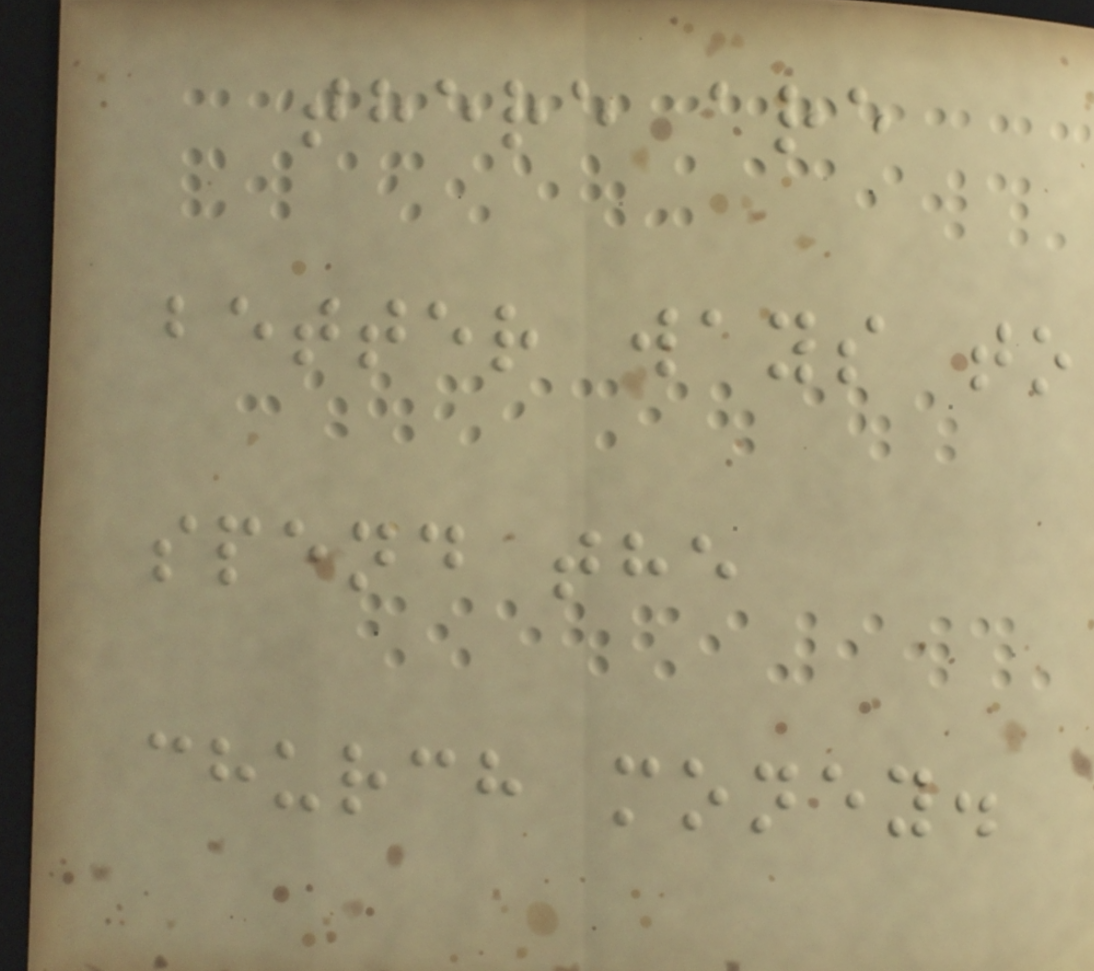there are
better ways to
spend the
church money.
